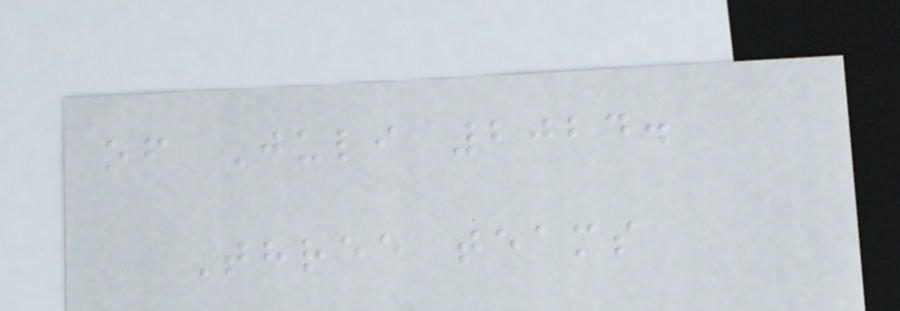of Juli 2024.
Three teams
